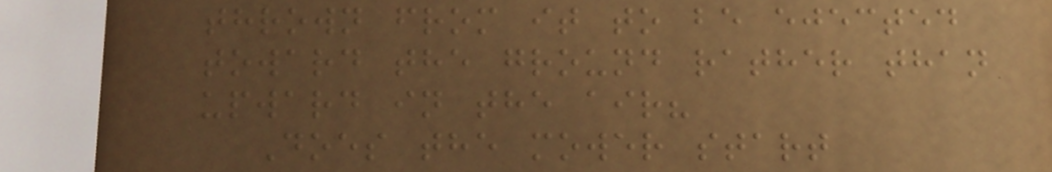thrown from it to be ejected
toward the ground rather than
upward in the air?
Does the mower start
